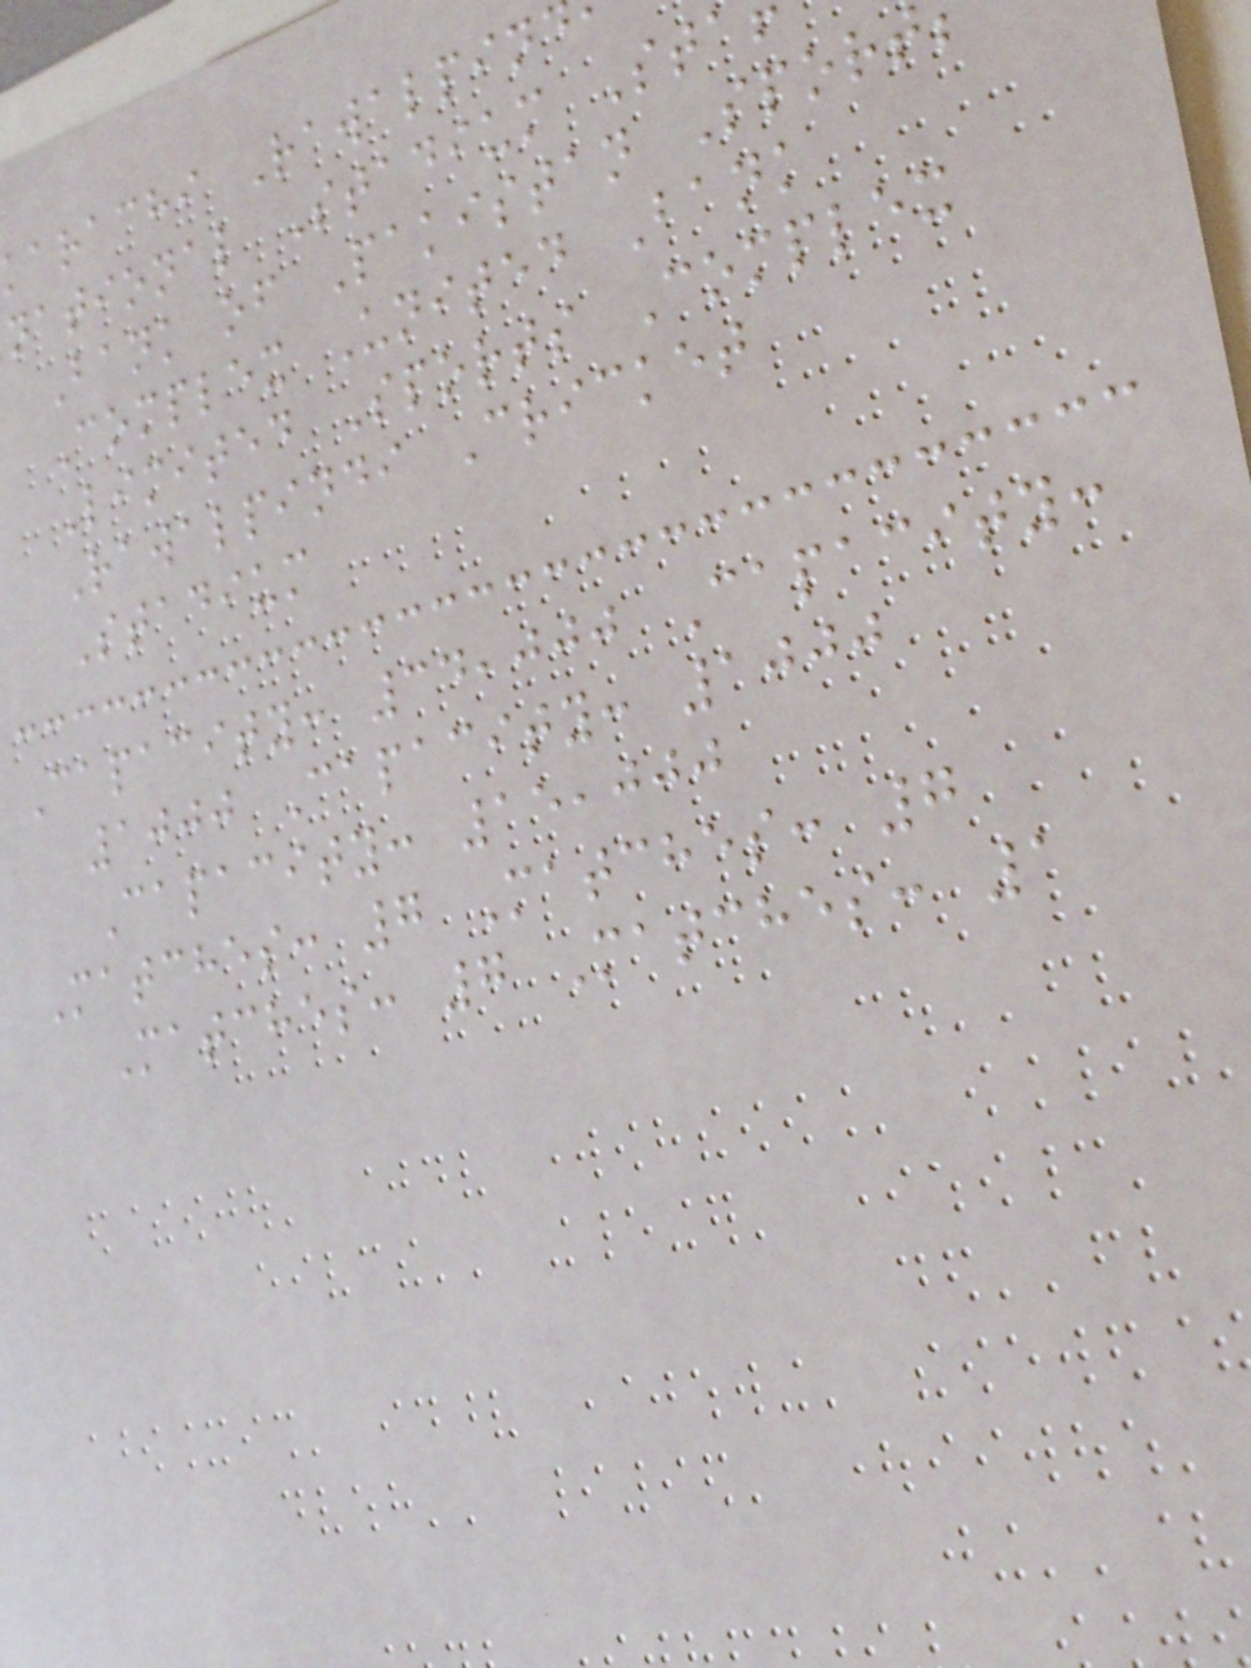karachi Rawalpin
national Stadium Sta
Bank of Pakistan Sport
Complex United Bank
Limited Sports Complex
Rawalpindi Cricket
Stadium
Capacity: 34,000 Capacity:
1000 Capacity: 1000
Capacity: 15,000
Matches: 7 Matches: 7
Matches: 7 Matches: 1
